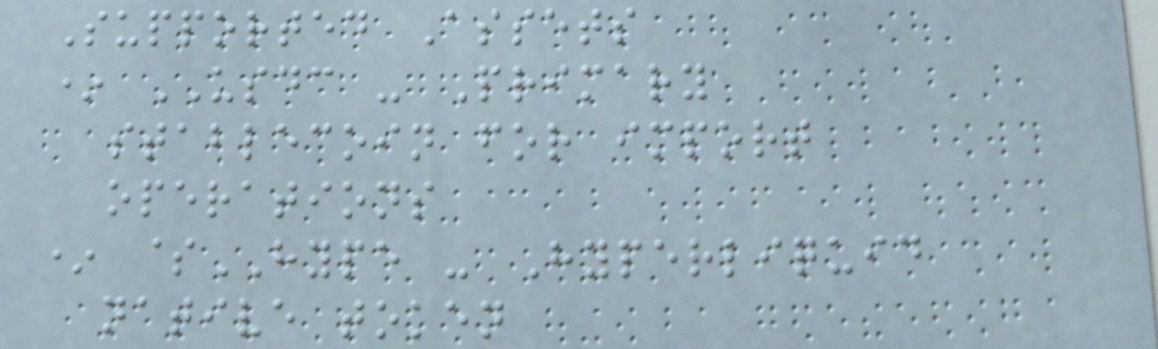Supported Assets
* USDC - Primary
stablecoin for import
operations
* $HYPE - Hyperliquid
native token
